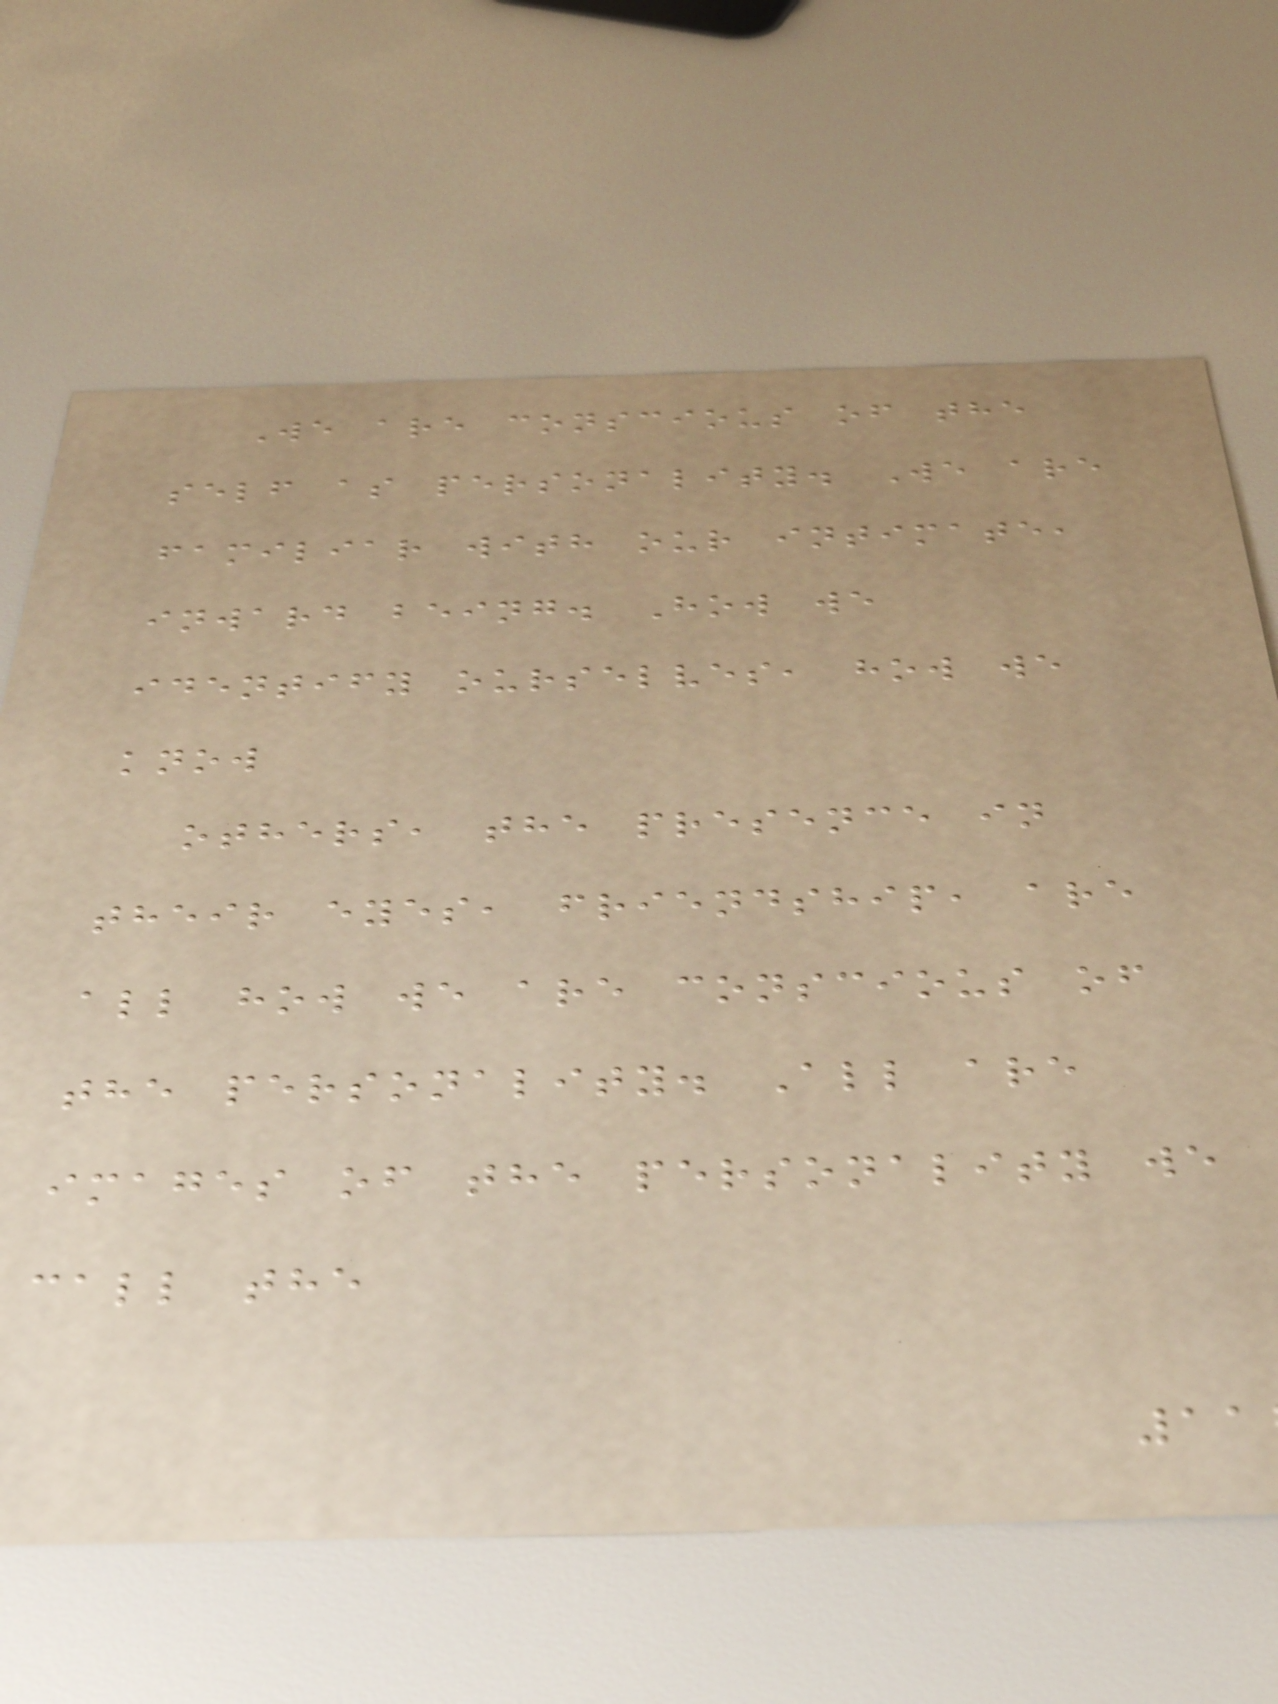We are conscious of the
self as personality. We are
familiar with our intimate,
inward being. How we
identify ourselves, how we
know
others, the presence in
their eyes, friendship, are
all how we are conscious of
the personality. All are
images of the personality we
call the
